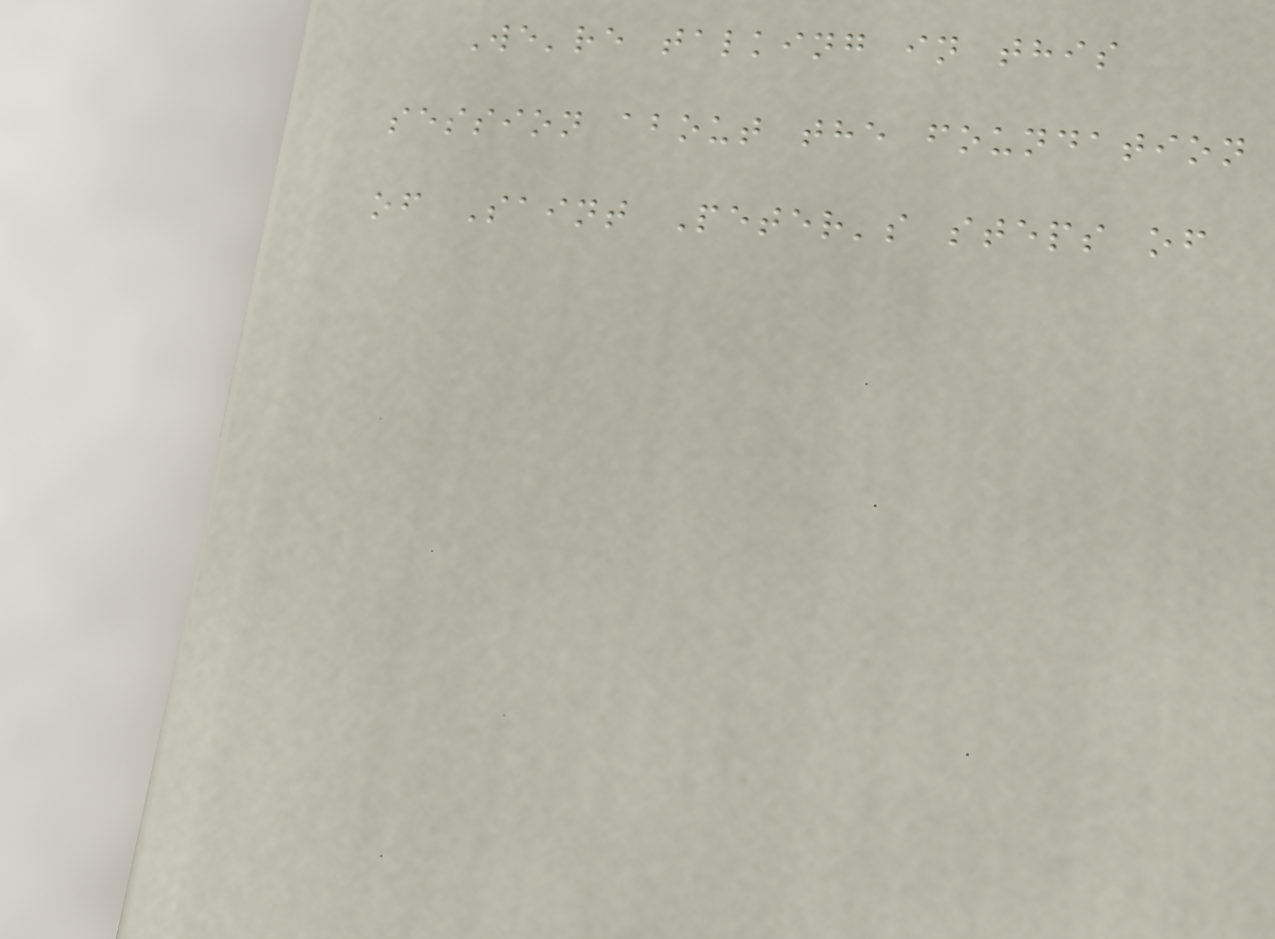We're talking in this
session about the foundation
of Saint Peter's steps of
